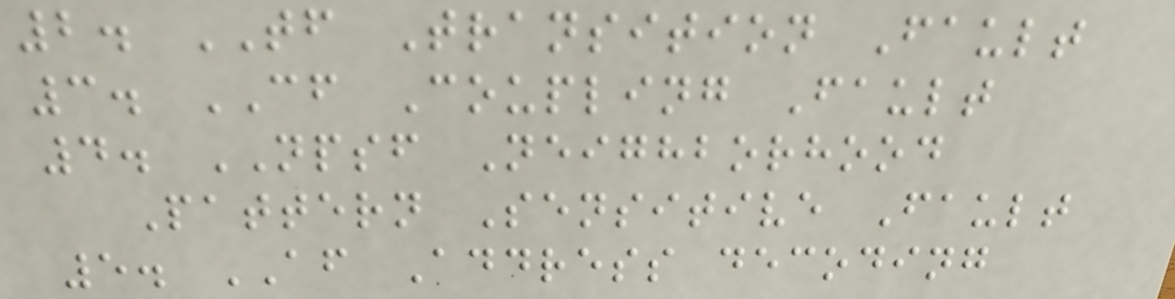2. TF Transition Fault
3. CF Coupling Fault
4. NPSF Neighborhood
Pattern Sensitive Fault
5. AF Address decoding
